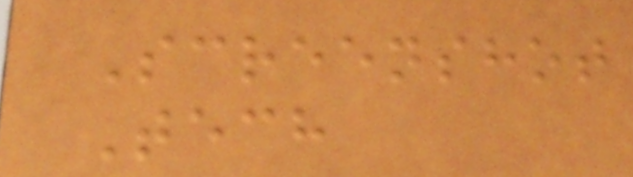Screenshot
Tech
